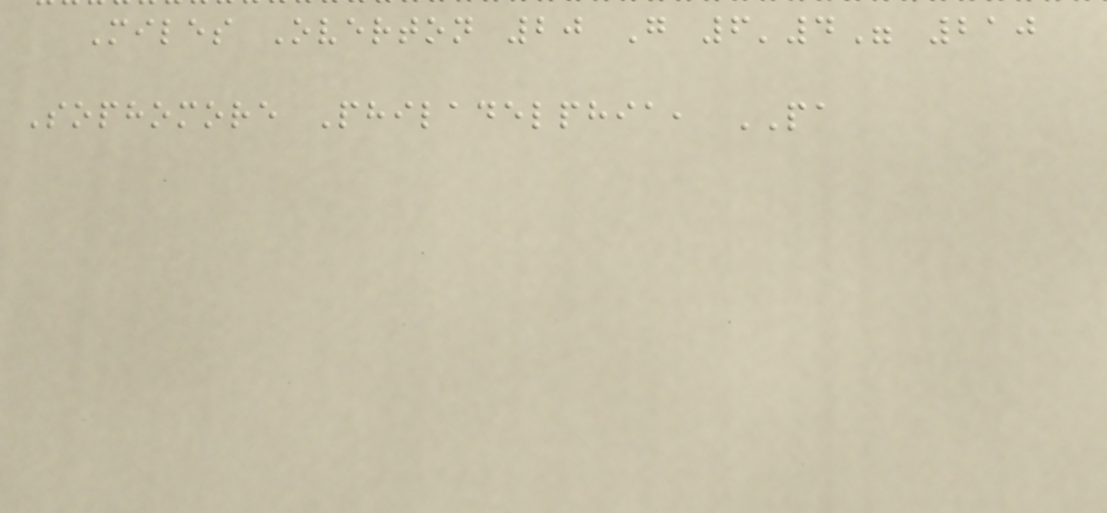Miles Overton 20 G 6'4" 210
Sophomore Philadelphia, PA
